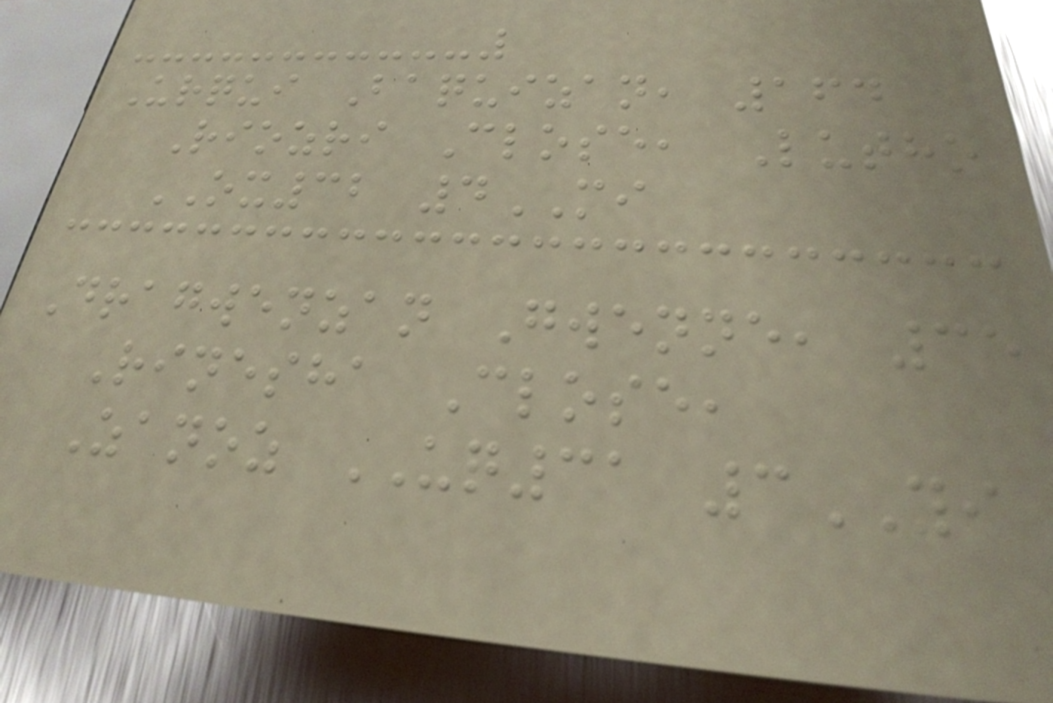Urqui Baquizan, 164
Riozri Close, Lutho
OX32 4MI
Dragwenzan Gwenne, 35
Rinesha Close,
Zanoz UQ31 3YI
